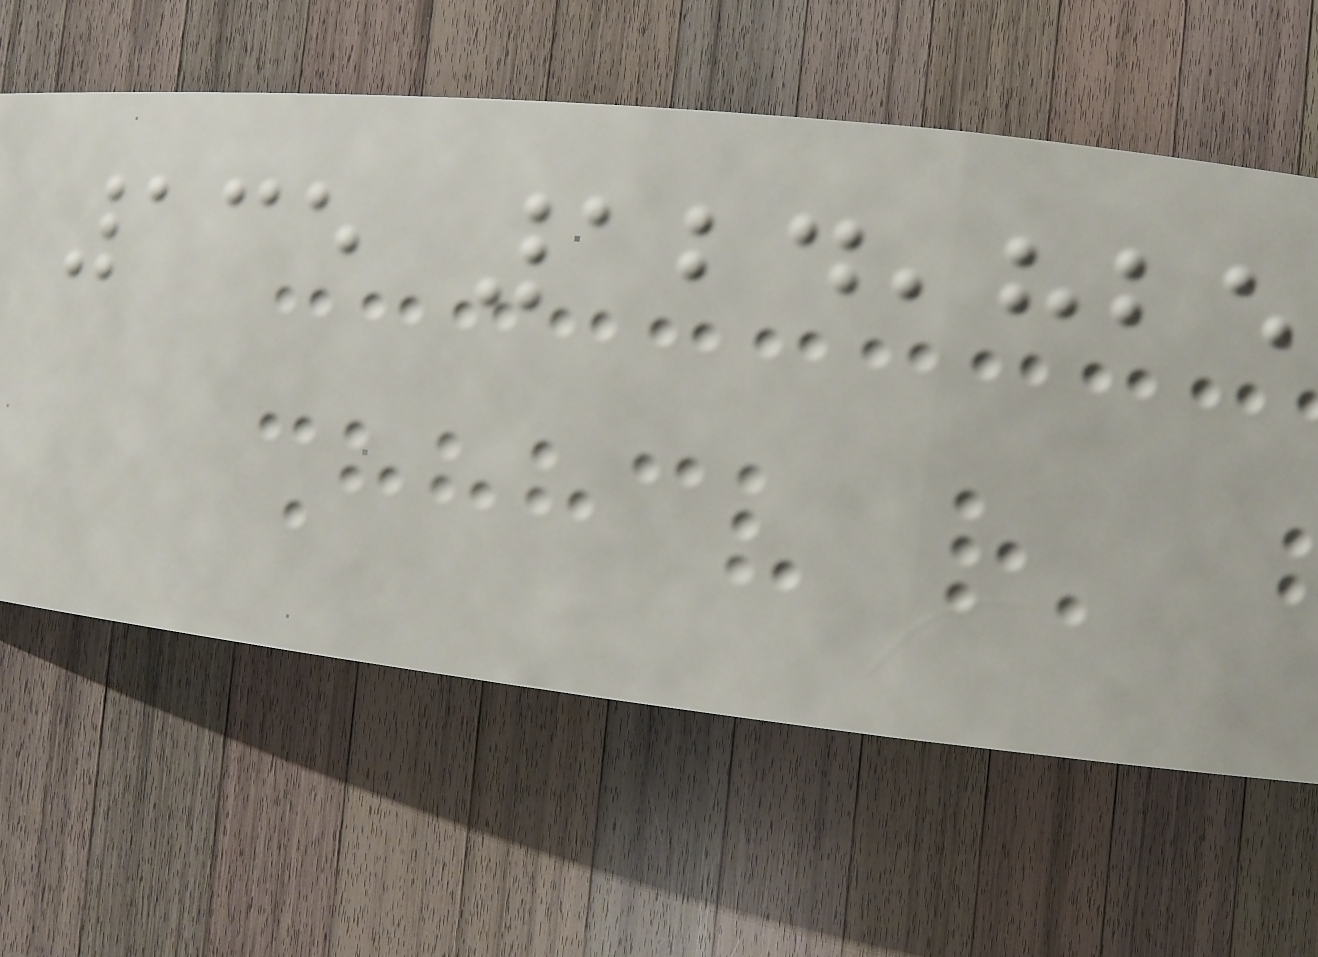135 124,825
